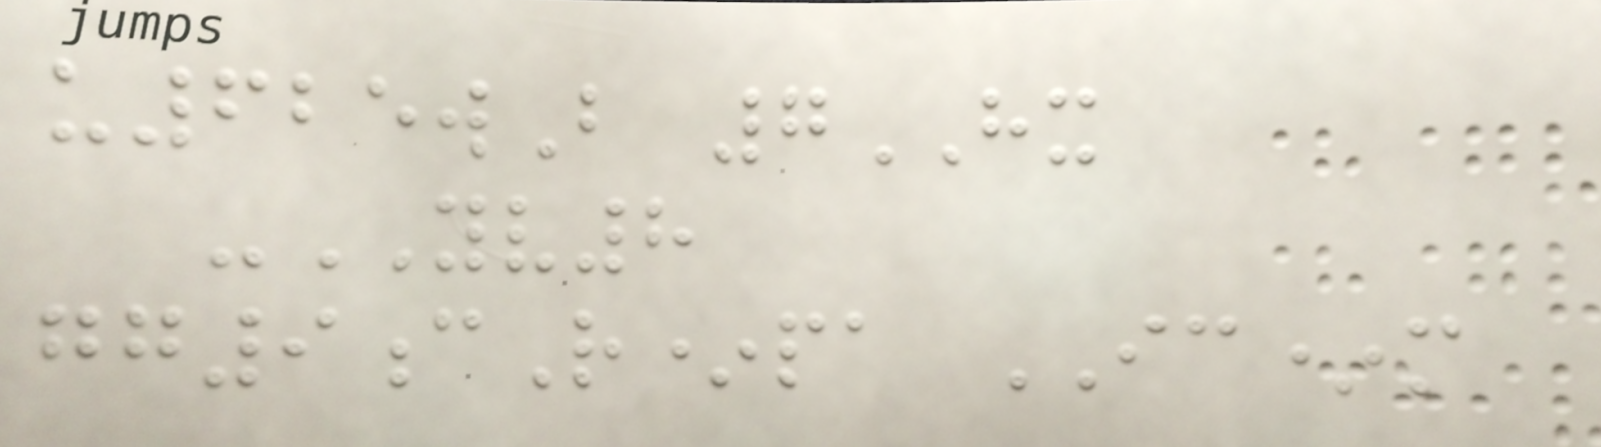u625wB 7HX
-YV8
gg9cR*pa IC*m
